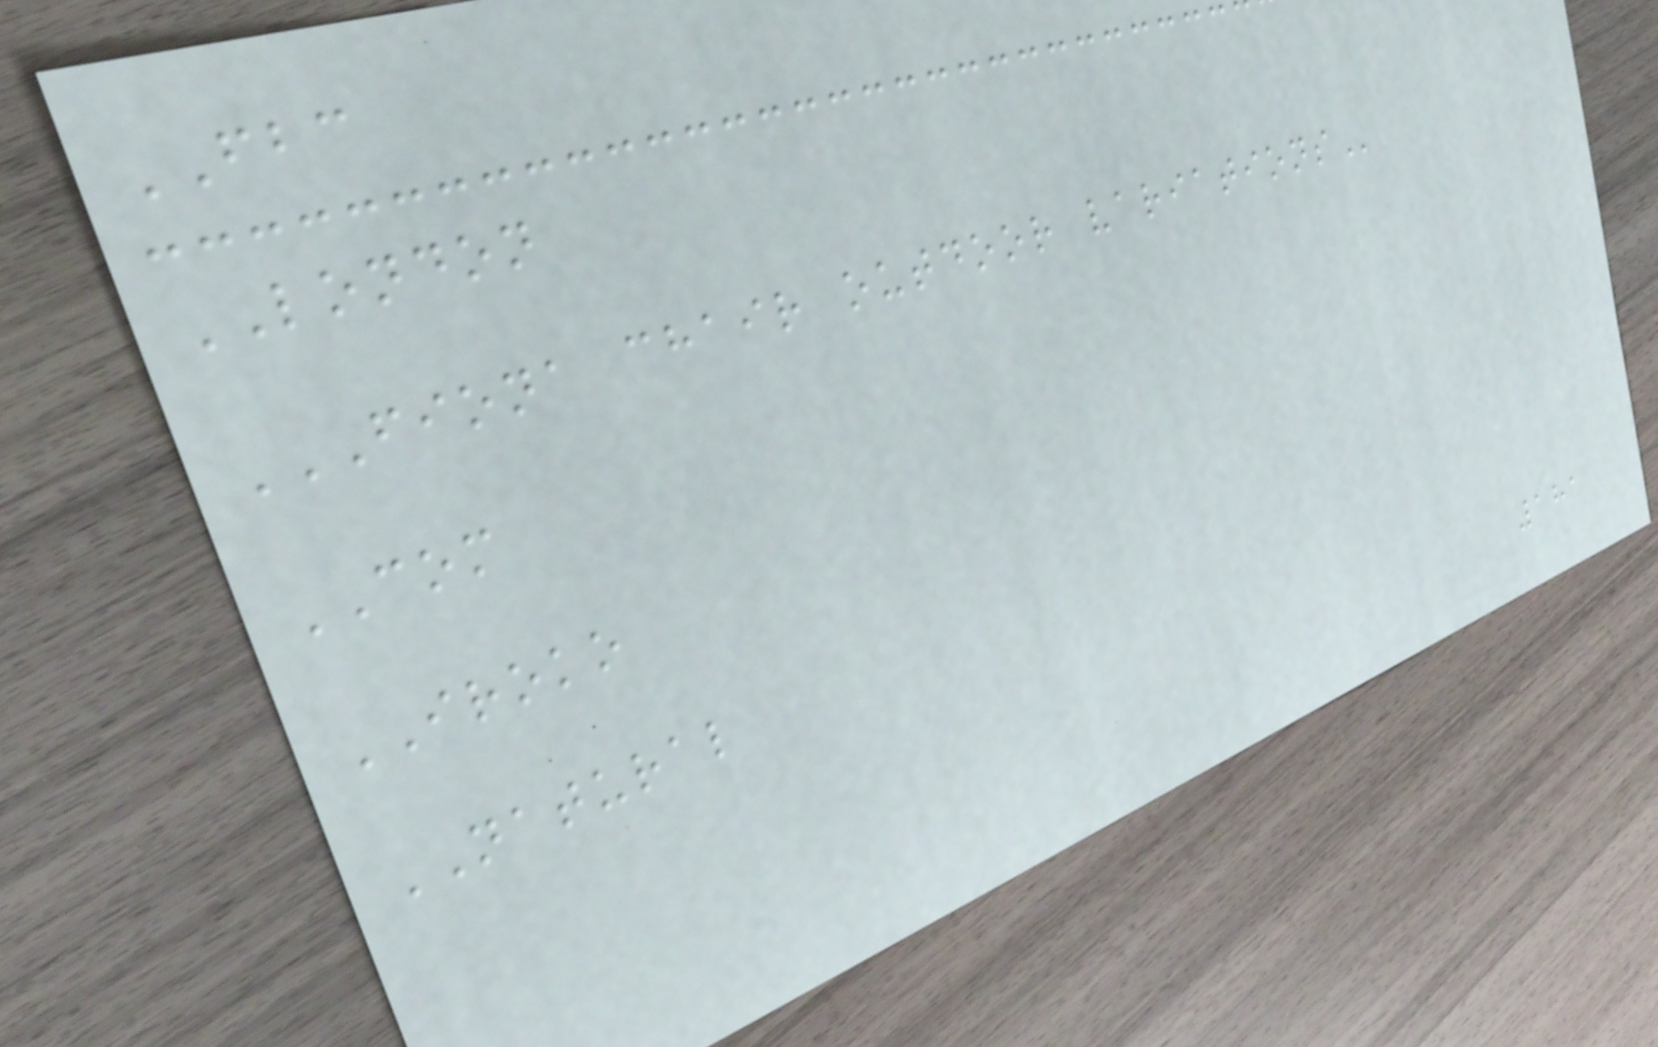FBC
LONDON
FIONA CHAIR OUTDOOR VARIATIONS
COM
IROKO
NATURAL
181
